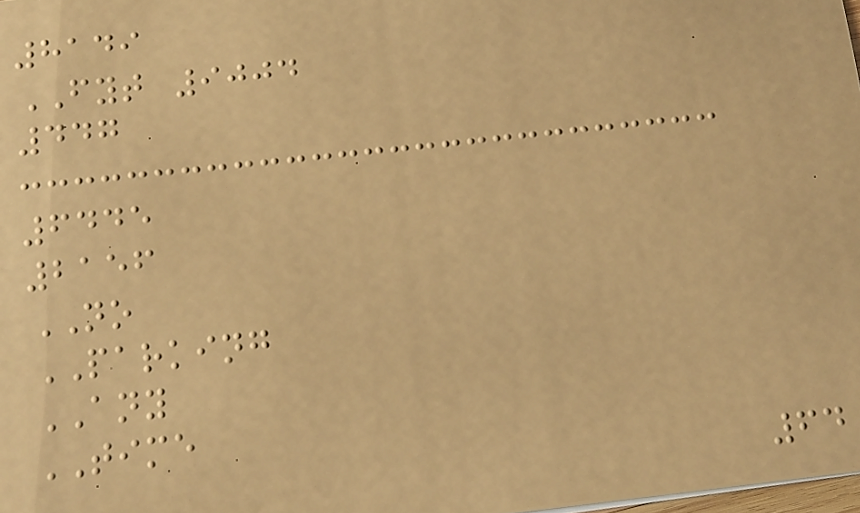8149
FYT 9004
447
6445
2156
NO
PARKING
ANY
TIME
64
